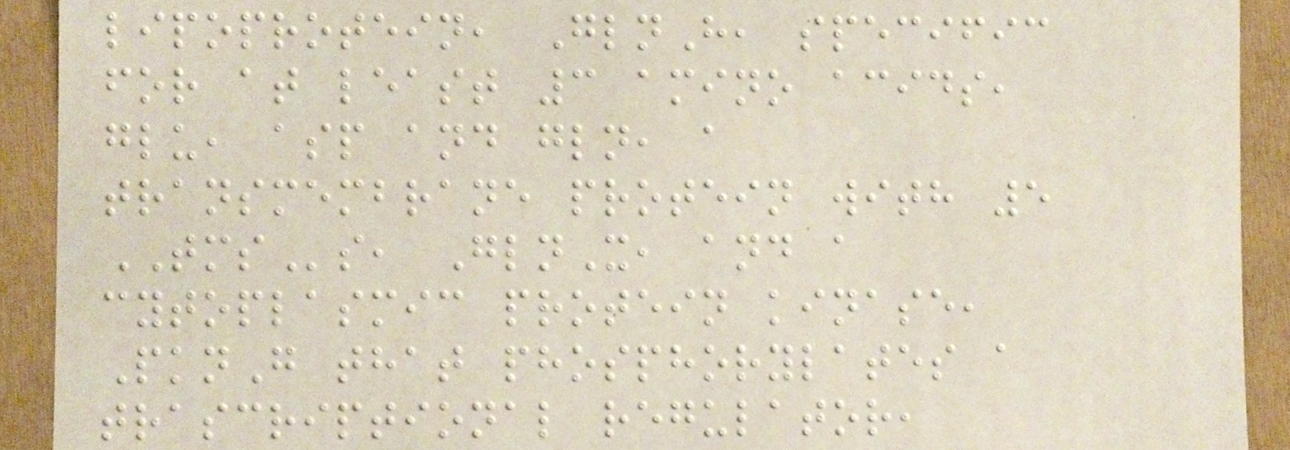lipoprotein, GlnH, specific
for at least 3 amino acids,
glu, asp and gln, a
transmembrane protein with 5
TMSs, GlnX, and a
cytoplasmic protein kinase,
PknG that phosphorylates a
trascriptional regulator,
